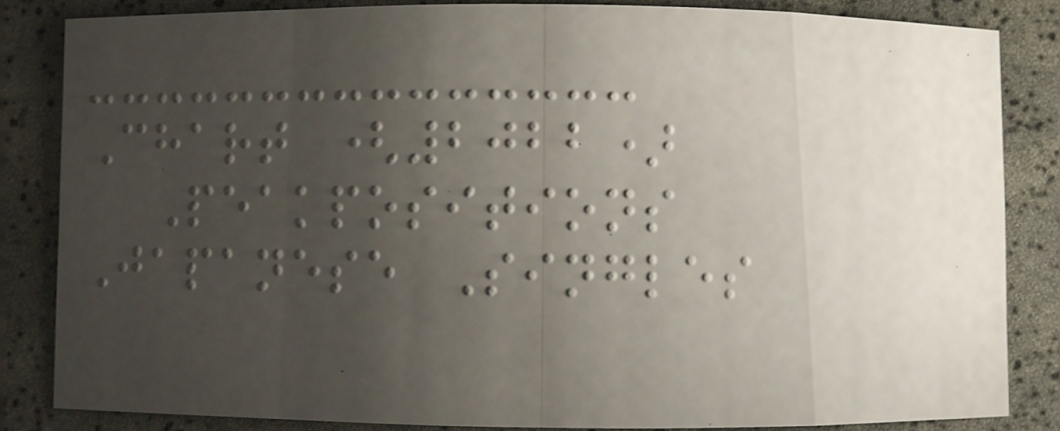Chart (2022)
Peakpositions
Japanese Singles
